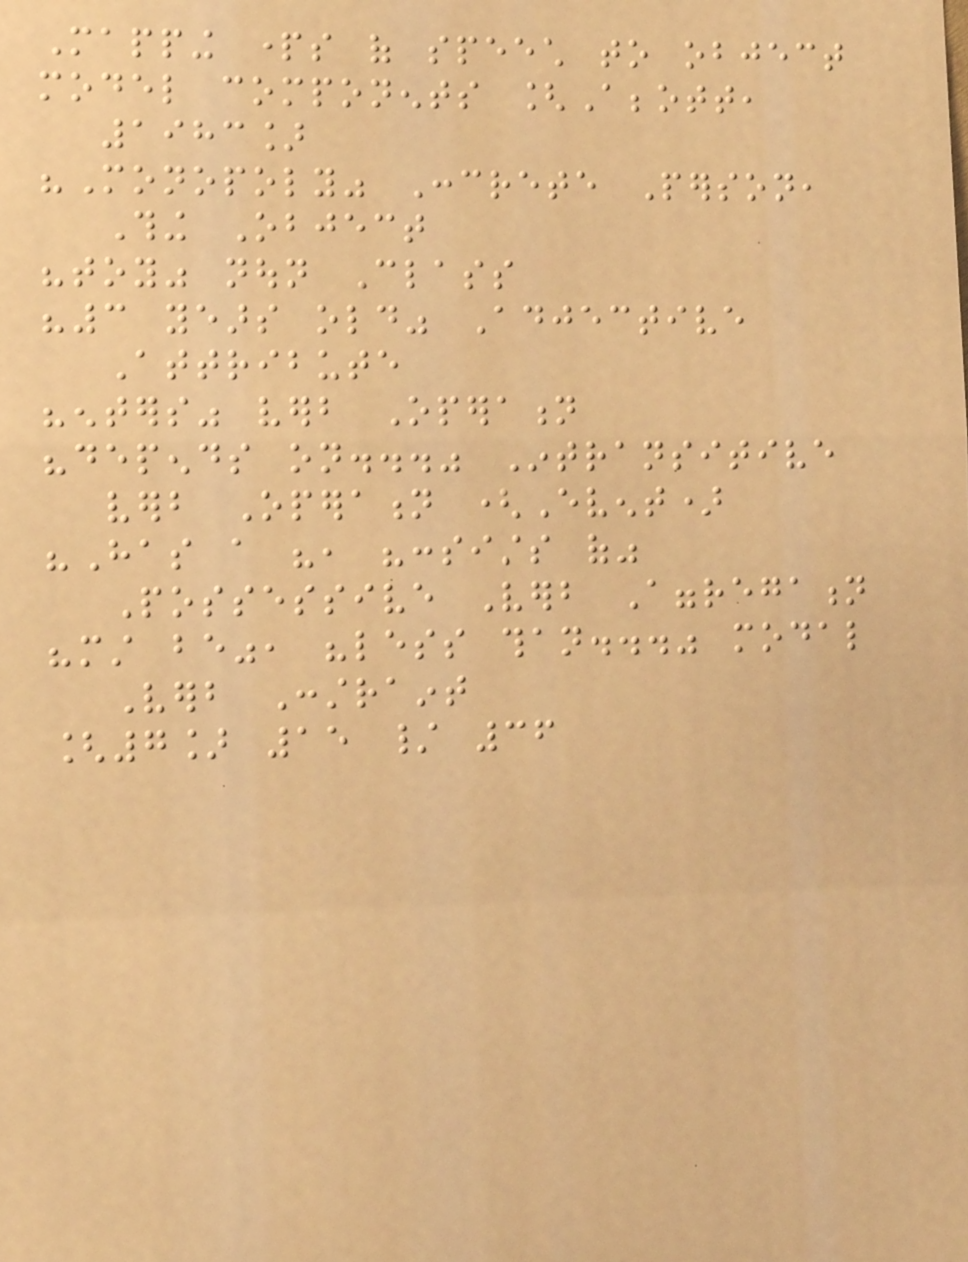Mapping parts of speech to object
model components [Abbott,
1983]
"Monopoly" Concrete Person,
Thing Object
"toy" noun Class
"3 years old" Adjective
Attribute
"enters" verb Operation
"depends on..." Intransitive
verb Operation (Event)
"Has a ", "consists of"
Possessive Verb Aggregation
"must be", "less than..." modal
Verb Constraint
[7] 15 / 36
